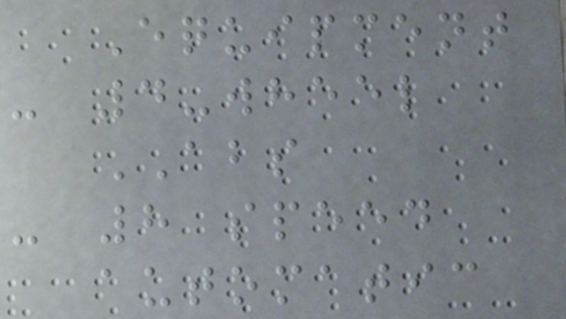Equipment
- 4-wheel
ABS
- 8 speed
automatic
